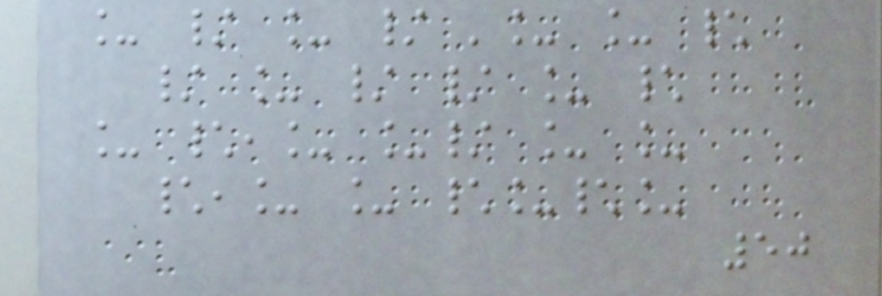_ / _ / '_ _ \
/ _ / / _ \
_ \,_ _/ _ _
\,_ _ \_\_
50
